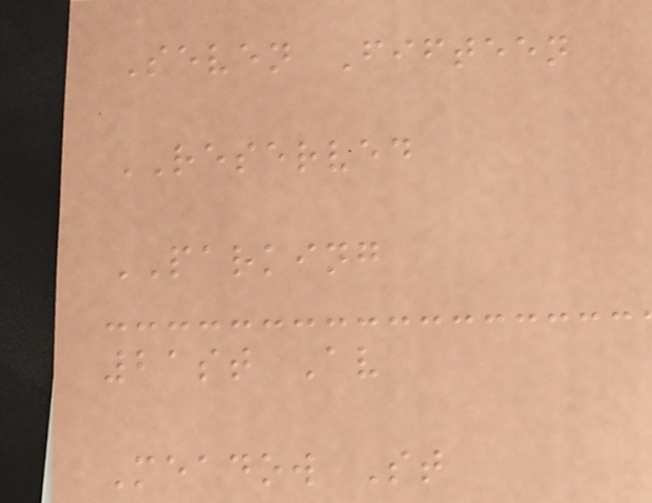Seven Fifteen
RESERVED
PARKING
21st Av
Meadow St
